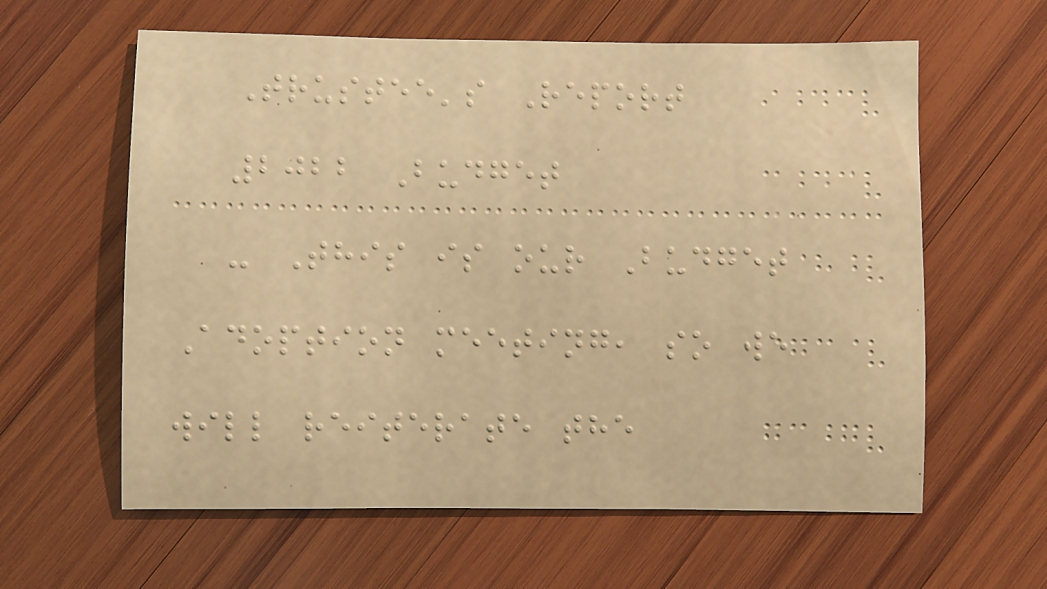Trustee's Report
2022 Budget
- This is our Budget
Adoption meeting, so we
will reiterate the
